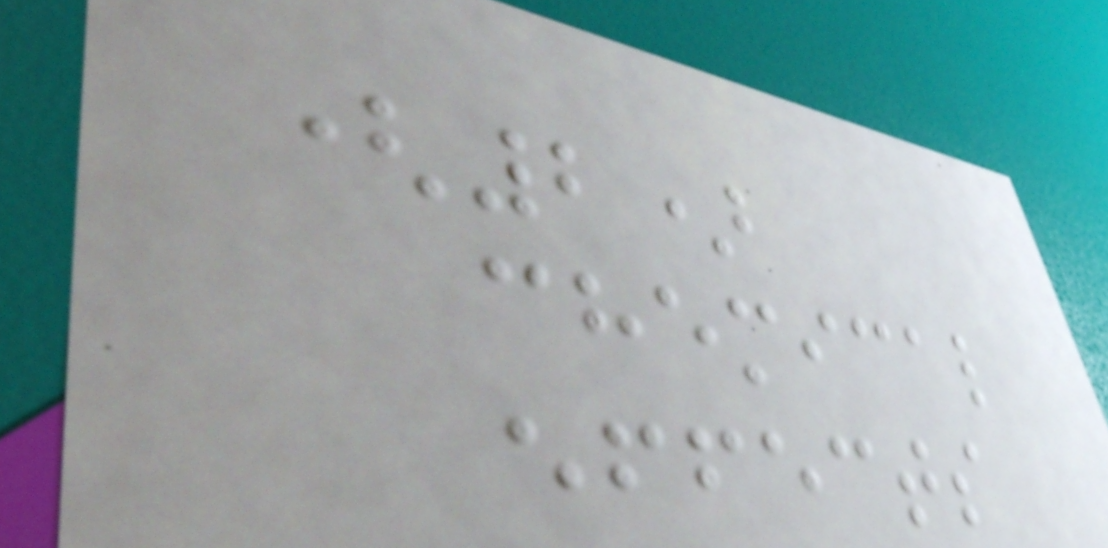(2)
chemical
effects
